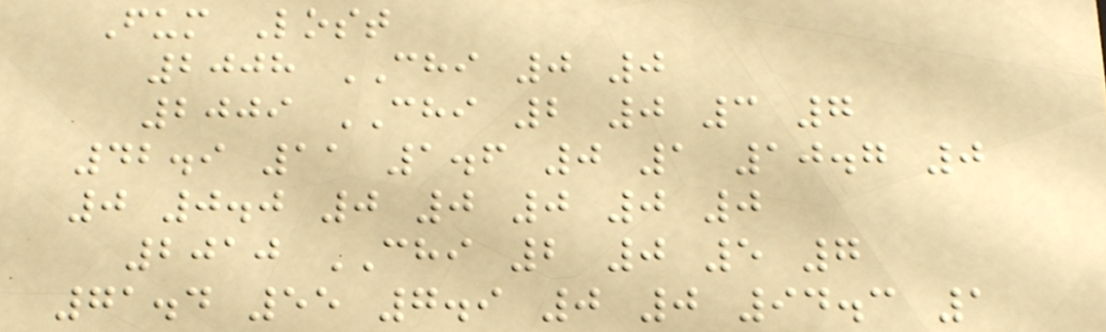Fum Lost
2008 CHI 0 0
2009 CHI 2 0 3 7
42.9 11 1.6 0 1 10.7 0
0 0.0 0 0 0 0 0
2010 CHI 2 0 5 7
71.4 55 7.9 0 0 94.3 1
